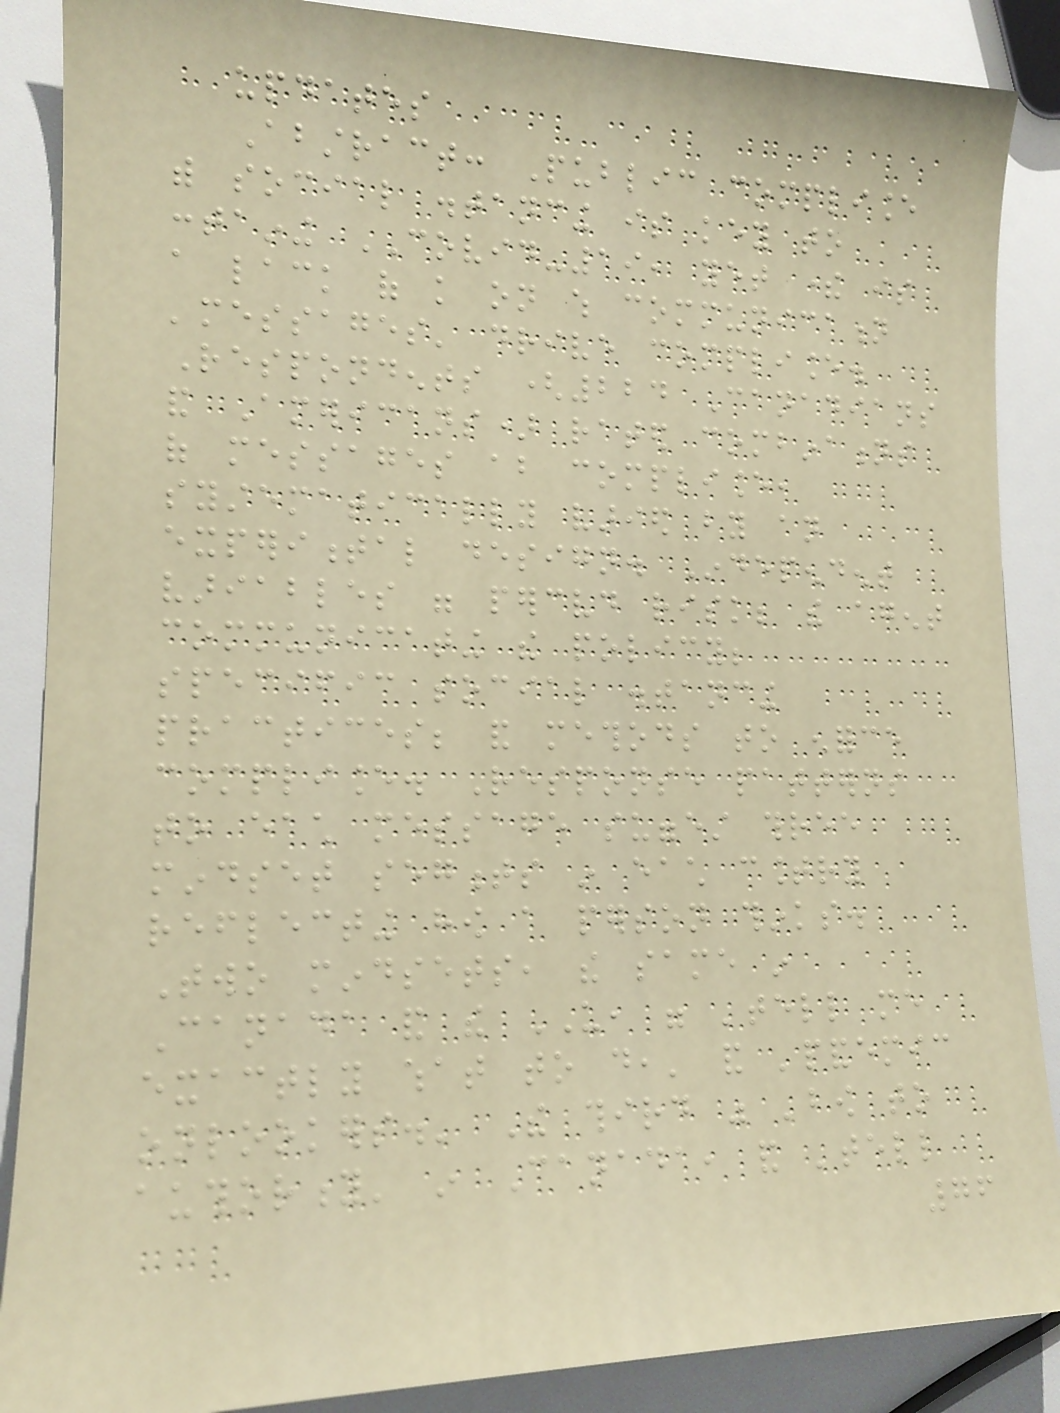updates
Abstract: Public compliance
with social distancing is key to
containing COVID-19, yet there is
a lack of knowledge on which communication
'messages' drive compliance.
Respondents (224 Canadians
and Americans) rated combinations
of messages about compliance,
systematically varied by an
experimental design. Independent
variables were perceived risk; the agent
communicating the policy;
specific social distancing
practices; and methods to enforce
compliance. Response patterns
to each message suggest three
mindset segments in each country
reflecting how a person thinks.
Two mindsets, the same in
Canada and the US, were 'tell me
exactly what to do,' and 'pandemic
onlookers.' The third was 'bow to
authority' in Canada, and 'tell
76
